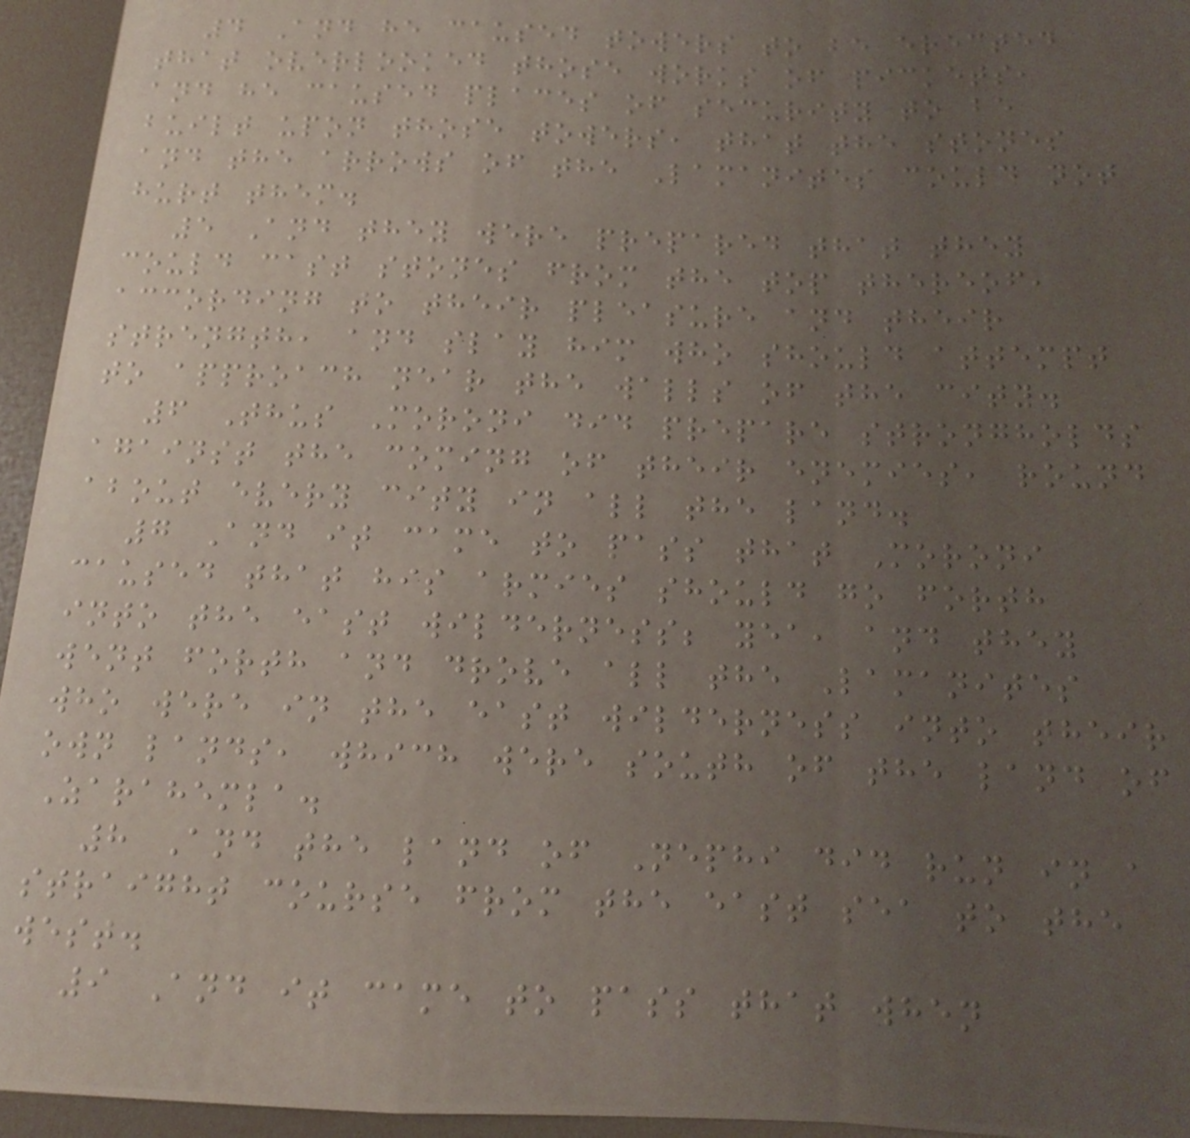4 And he caused towers to be erected
that overlooked those works of pickets,
and he caused places of security to be
built upon those towers, that the stones
and the arrows of the Lamanites could not
hurt them.
5 And they were prepared that they
could cast stones from the top thereof,
according to their pleasure and their
strength, and slay him who should attempt
to approach near the walls of the city.
6 Thus Moroni did prepare strongholds
against the coming of their enemies, round
about every city in all the land.
7 And it came to pass that Moroni
caused that his armies should go forth
into the east wilderness; yea, and they
went forth and drove all the Lamanites
who were in the east wilderness into their
own lands, which were south of the land of
Zarahemla.
8 And the land of Nephi did run in a
straight course from the east sea to the
west.
9 And it came to pass that when
